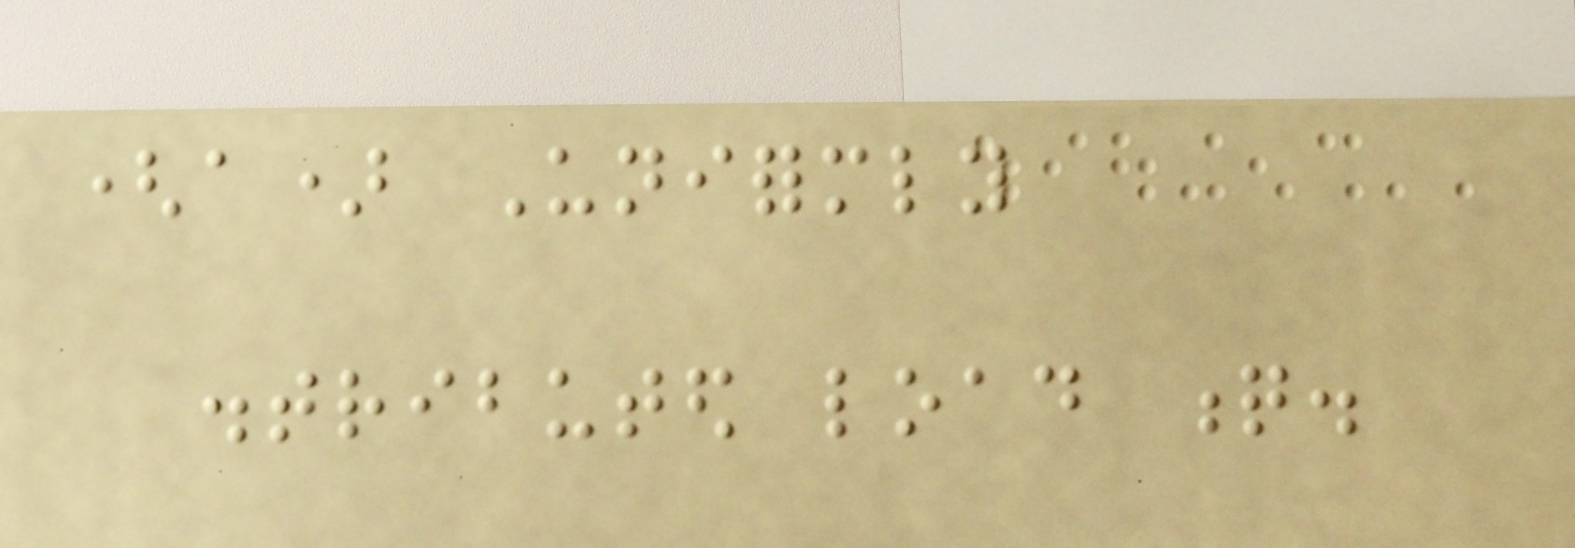(a) Uniformly
distributed load q.
